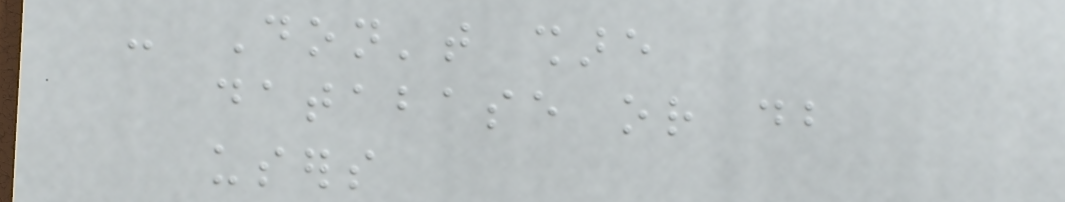- Don't share
database or db
users
